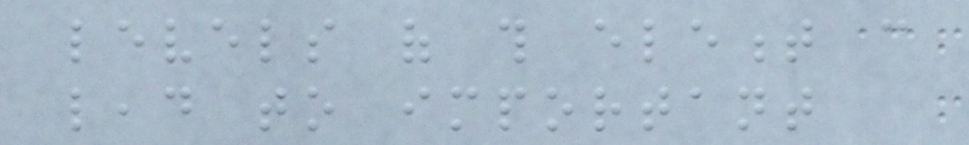levels of this element can
lead to important
